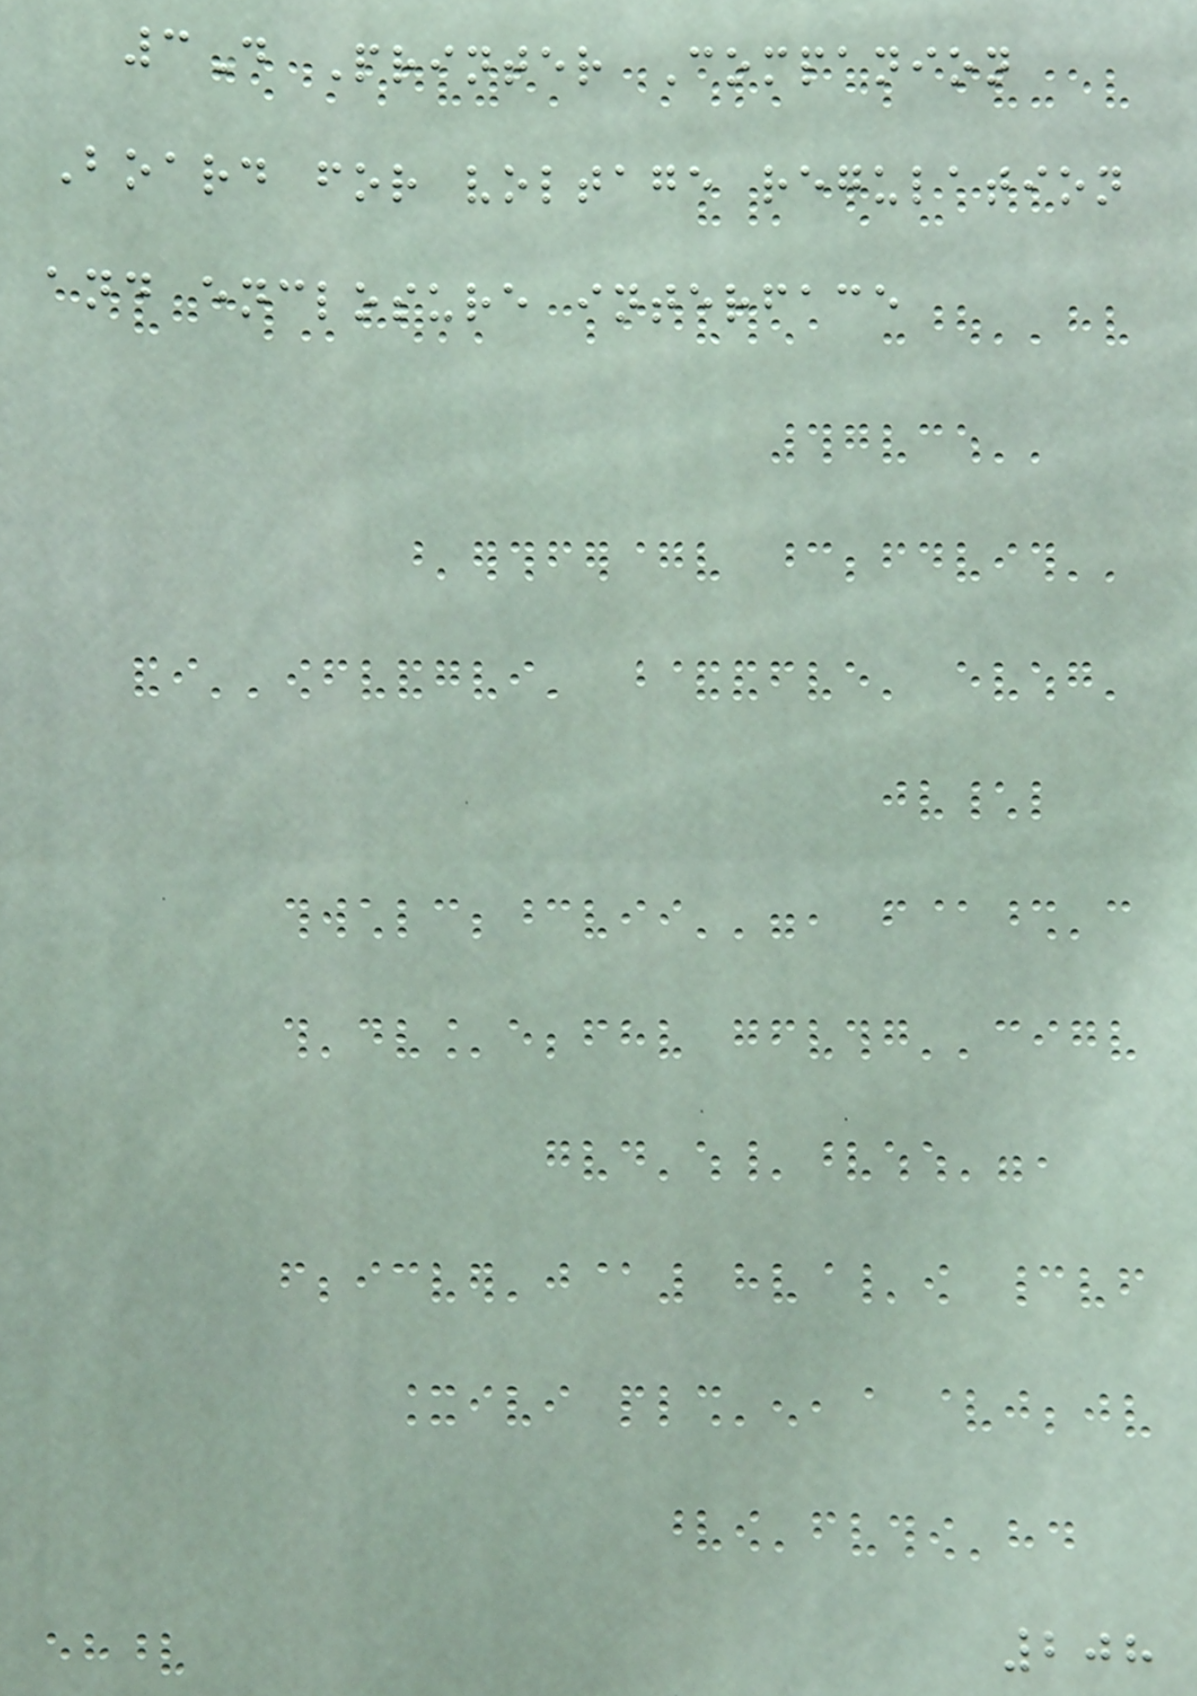3D Printer Companion
Board for voltage regulation
and enclosure interface
208
